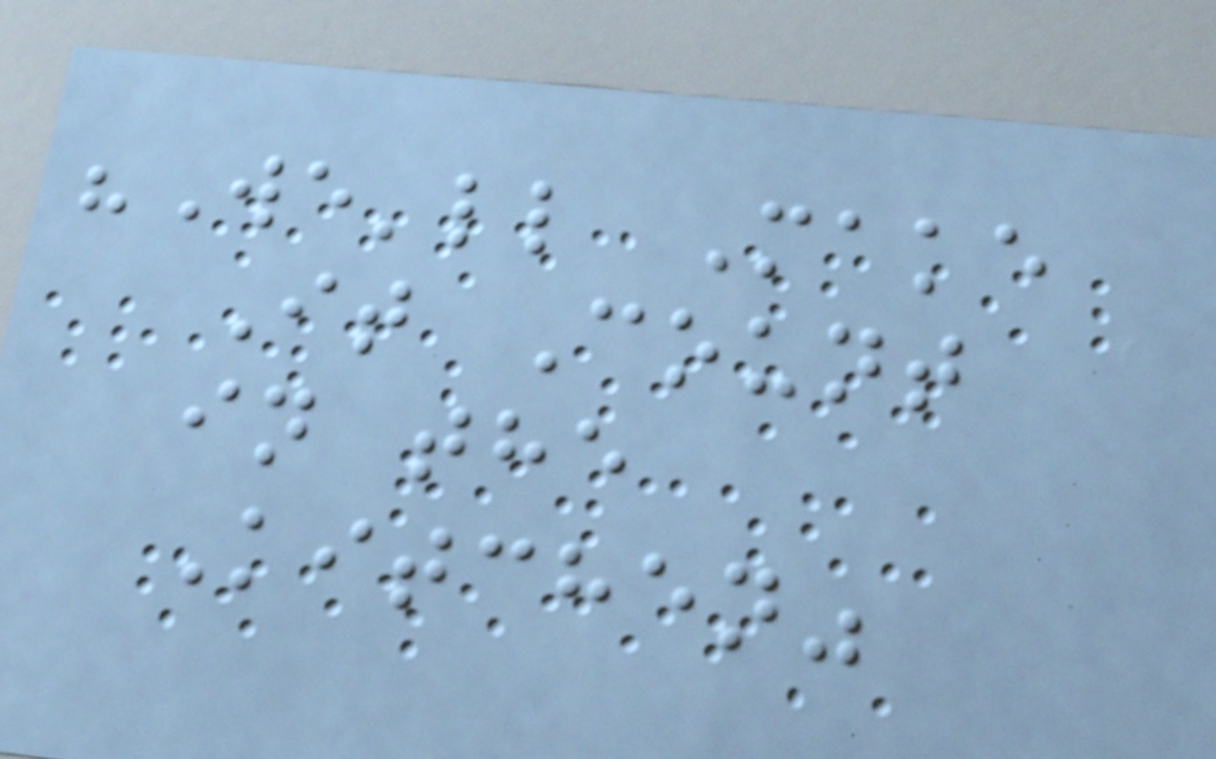"We'll Make
It Count
in the
Kitchen"
